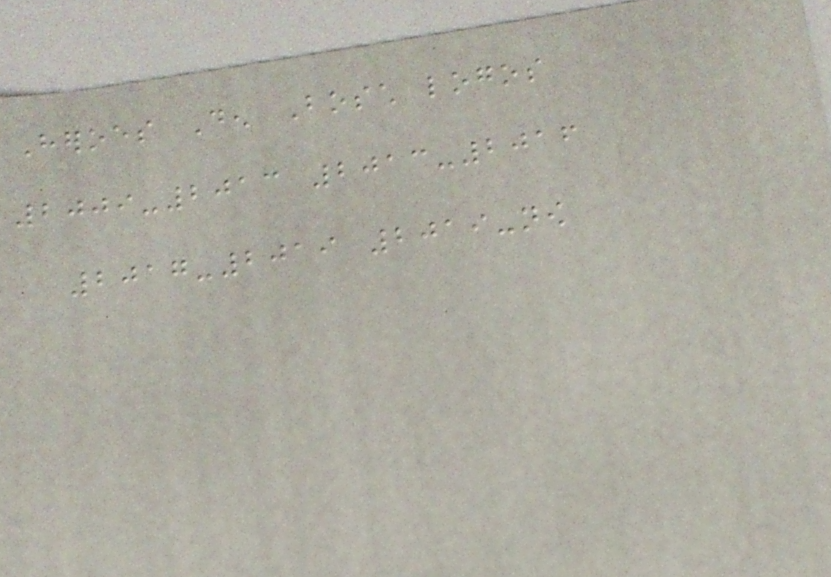Heroes Den Bosch logos
2009-2013 2013-2016
2017-2019 2019-now
